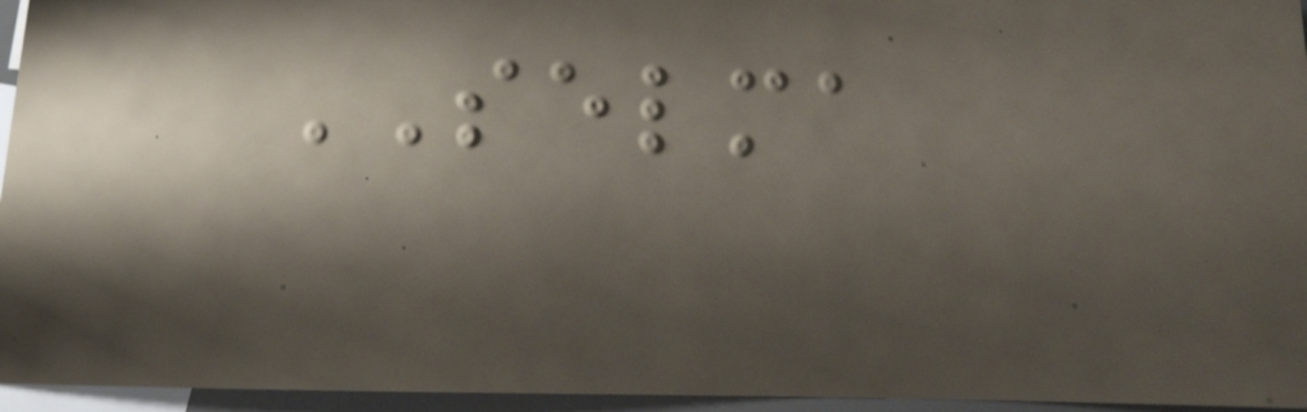SELMA
